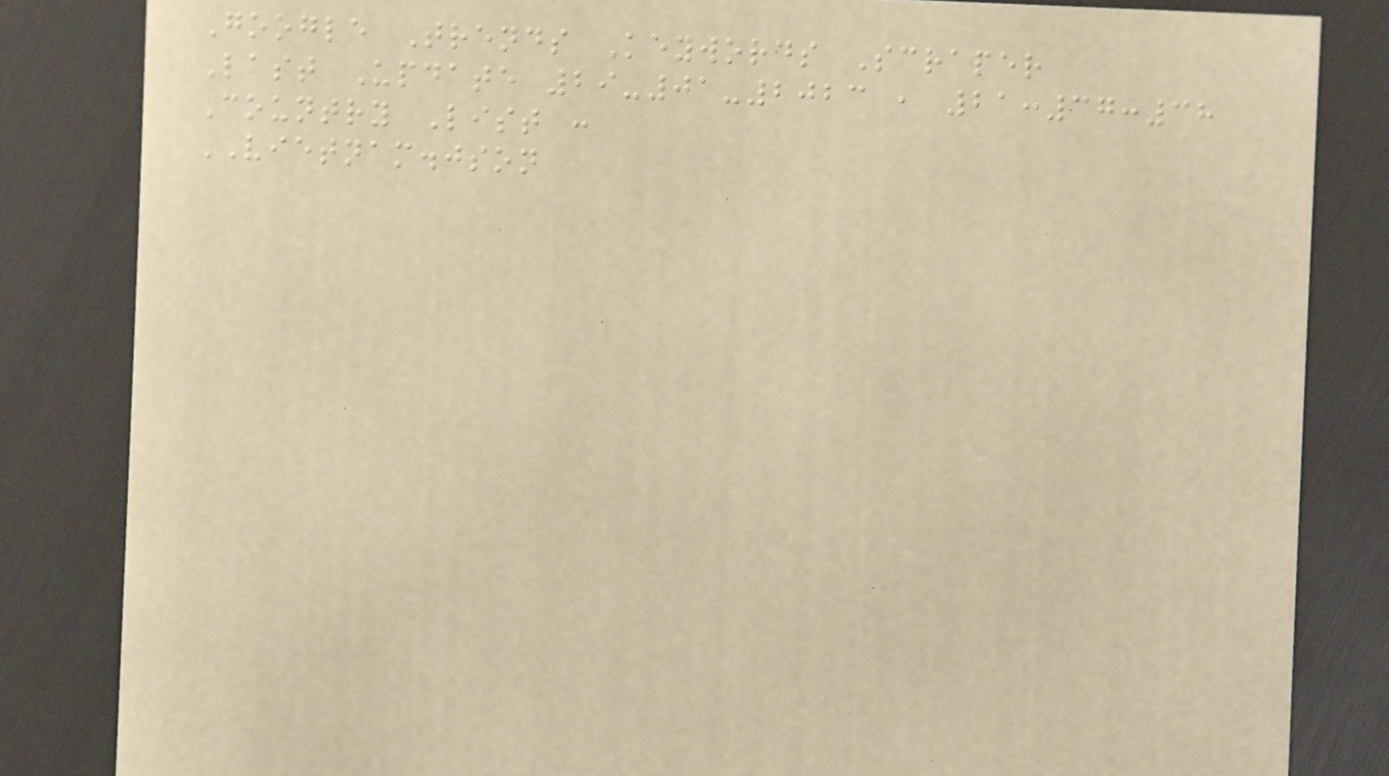Google Trends Keywords Scraper
Last Update 29-01-2023 , 21:37:38
Country List :
VIETNAM.json
